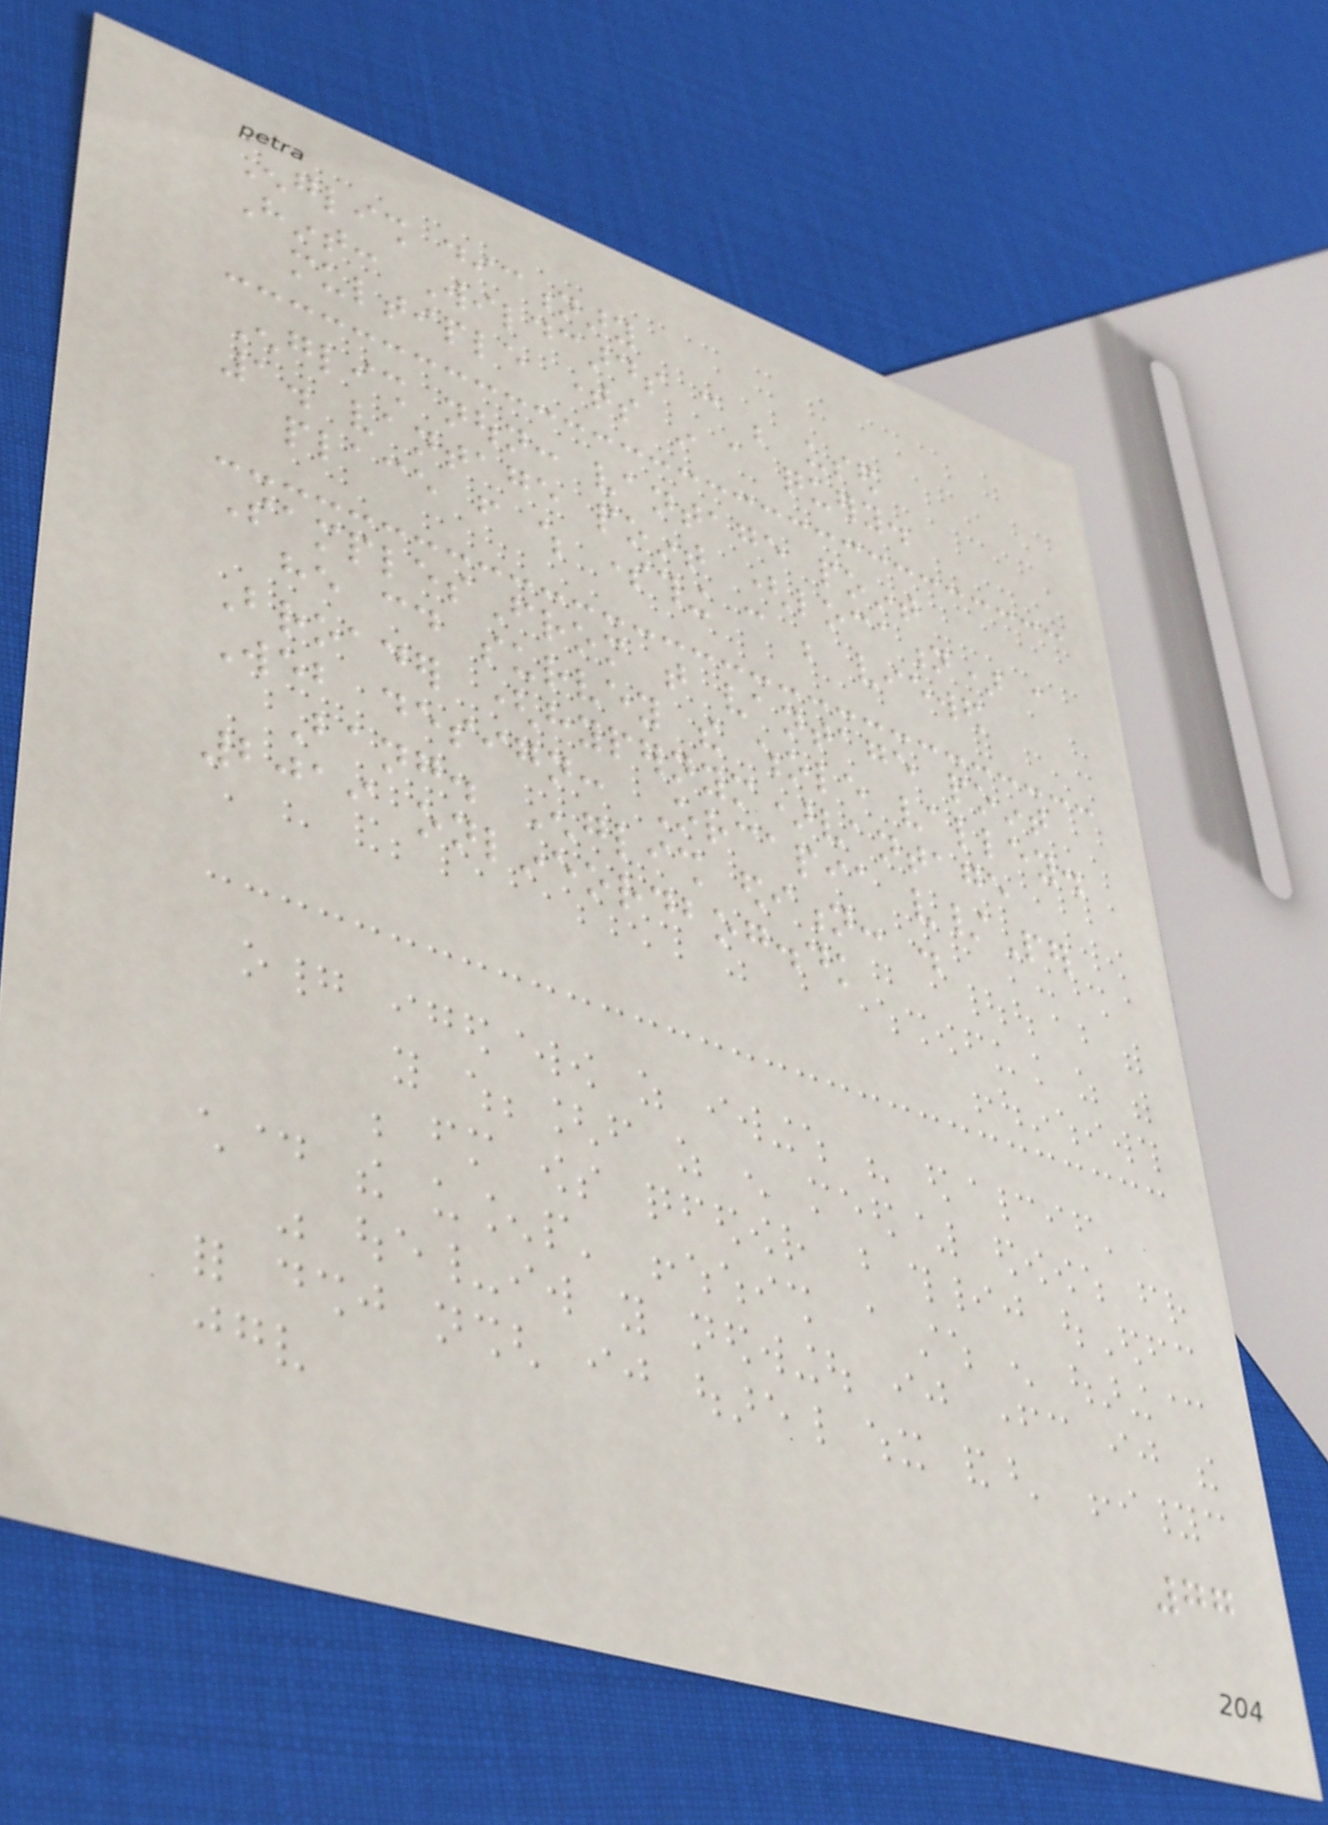English dictionary
Hint: Wildcards can be used
multiple times in a query.
English noun: vantage point
1. vantage point (location) a
place from which something can be viewed
SamplesFrom that vantage point
he could survey the whole valley.
Broader (hypernym)vantage
Web design: Orcapia v/Per
Bang. English edition: .
2019 onlineordbog.dk
77
